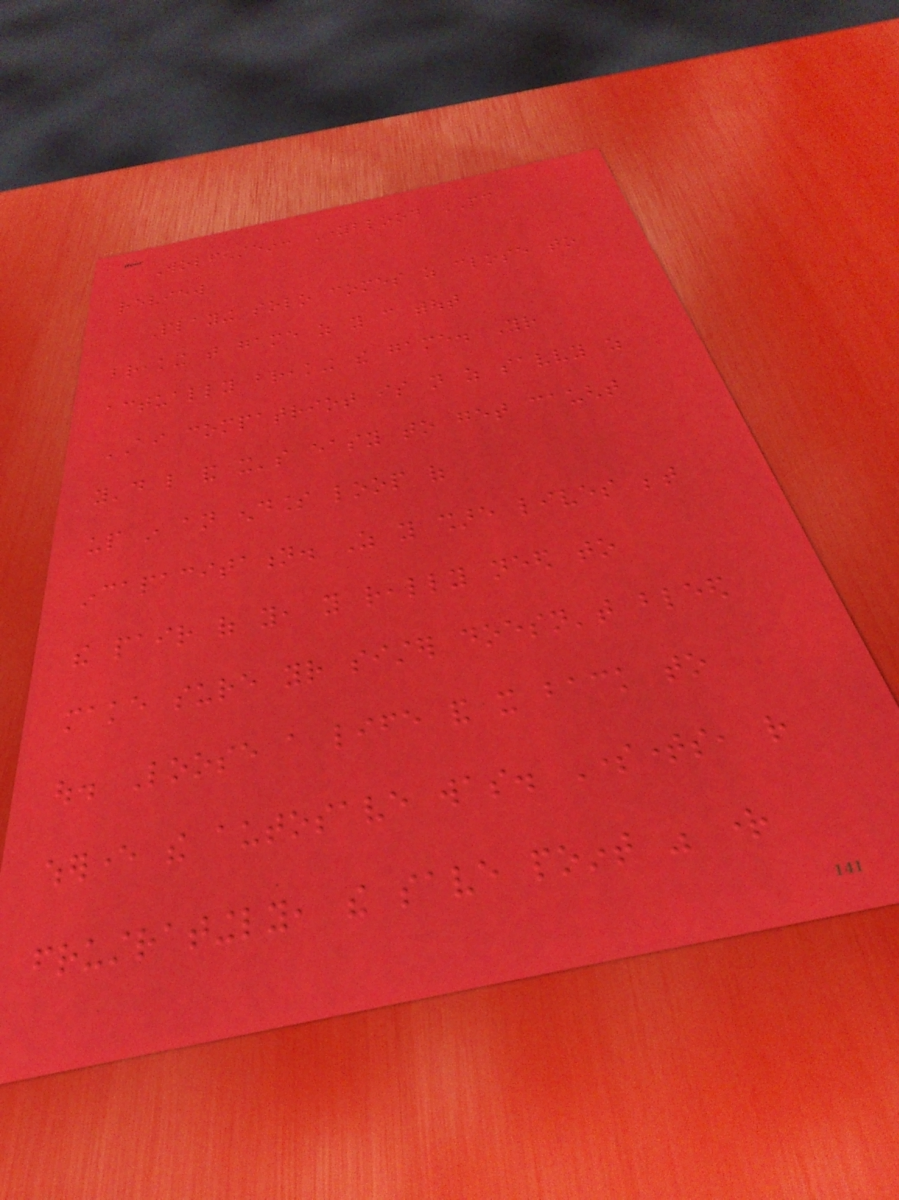Wolfenstein: Youngblood PC
review
Playing solo comes as close to
breaking that game as you can without
actually breaking the game. Your
AI compatriot is not as savvy as
you'd like and it's easy to get caught
up in an endless loop of
incapacitation. As you share lives between
the pair of you, you really need to
make sure your sister doesn't bleed
out. Loose a life and it back to
wherever the autosave was. Sometimes, rather
frustratingly, the save point was right
